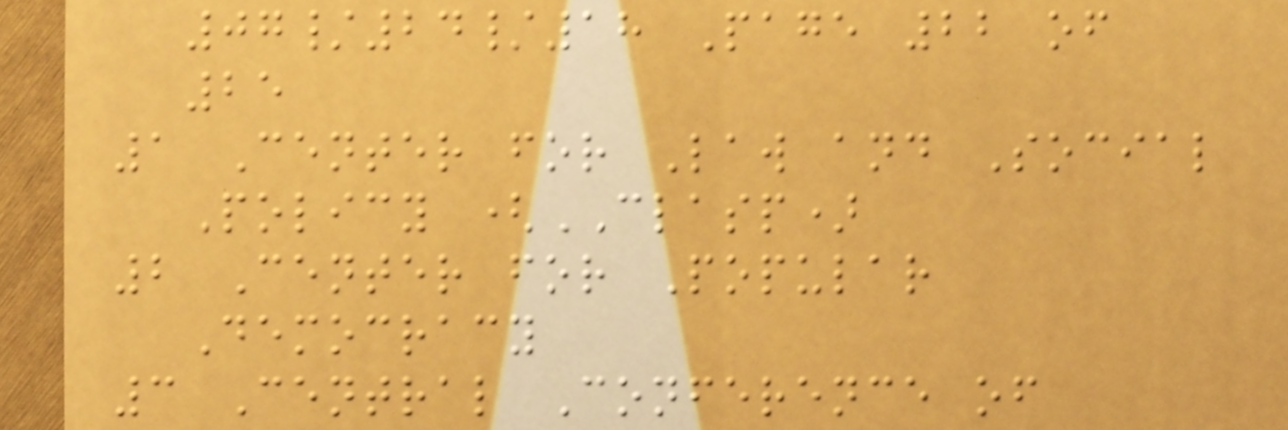07/24/18 Page 22 of
25
1 Center for Law and Social
Policy (CLASP)
2 Center for Popular
Democracy
3 Central Conference of
